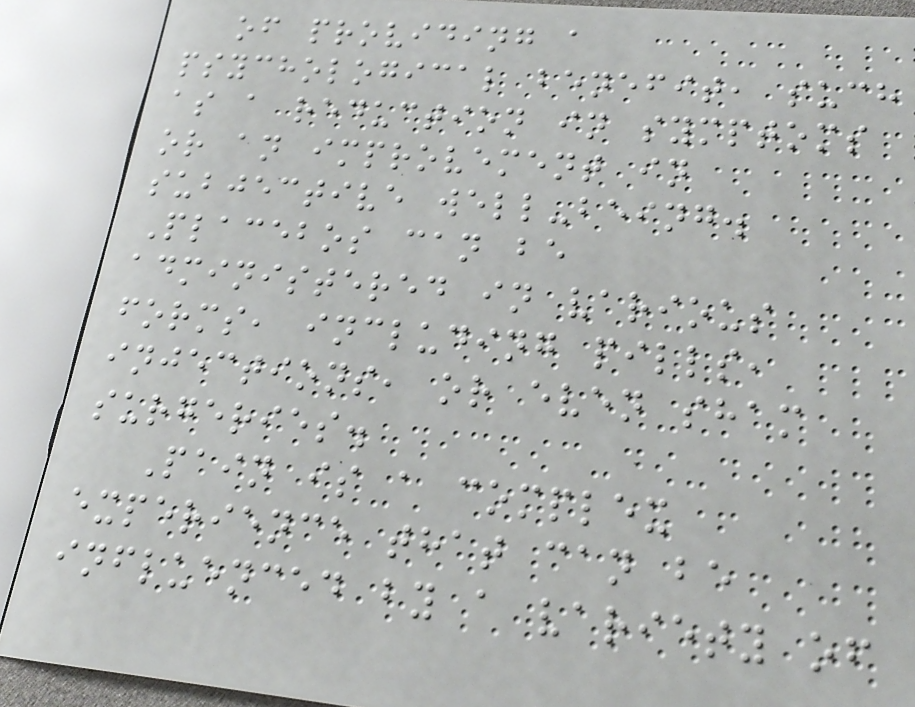of providing a
psychological benefit, such
as a reduction in symptoms
or an improvement in
subjective well-being.
Placebos can be
administered in various
forms, including pills,
injections, or even sham
surgeries.
Pain is a complex
experience that can be
influenced by a variety of
